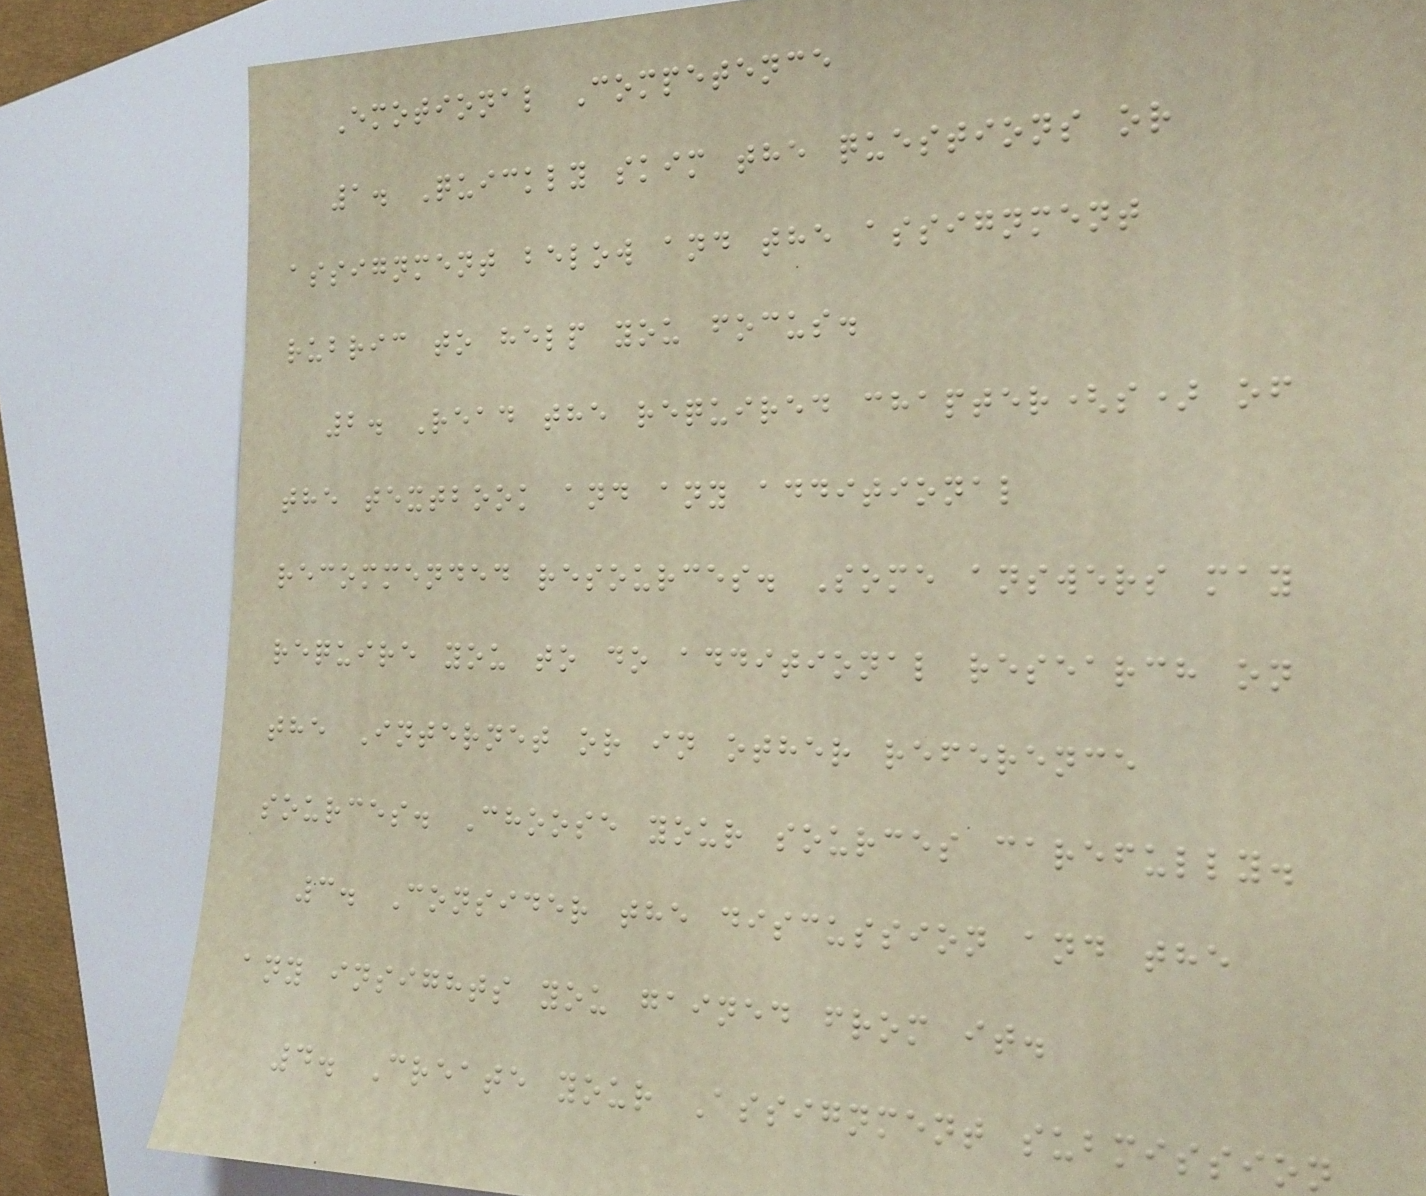Emotional Competence
1. Quickly skim the questions or
assignment below and the assignment
rubric to help you focus.
2. Read the required chapter(s) of
the textbook and any additional
recommended resources. Some answers may
require you to do additional research on
the Internet or in other reference
sources. Choose your sources carefully.
3. Consider the discussion and the
any insights you gained from it.
4. Create your Assignment submission
